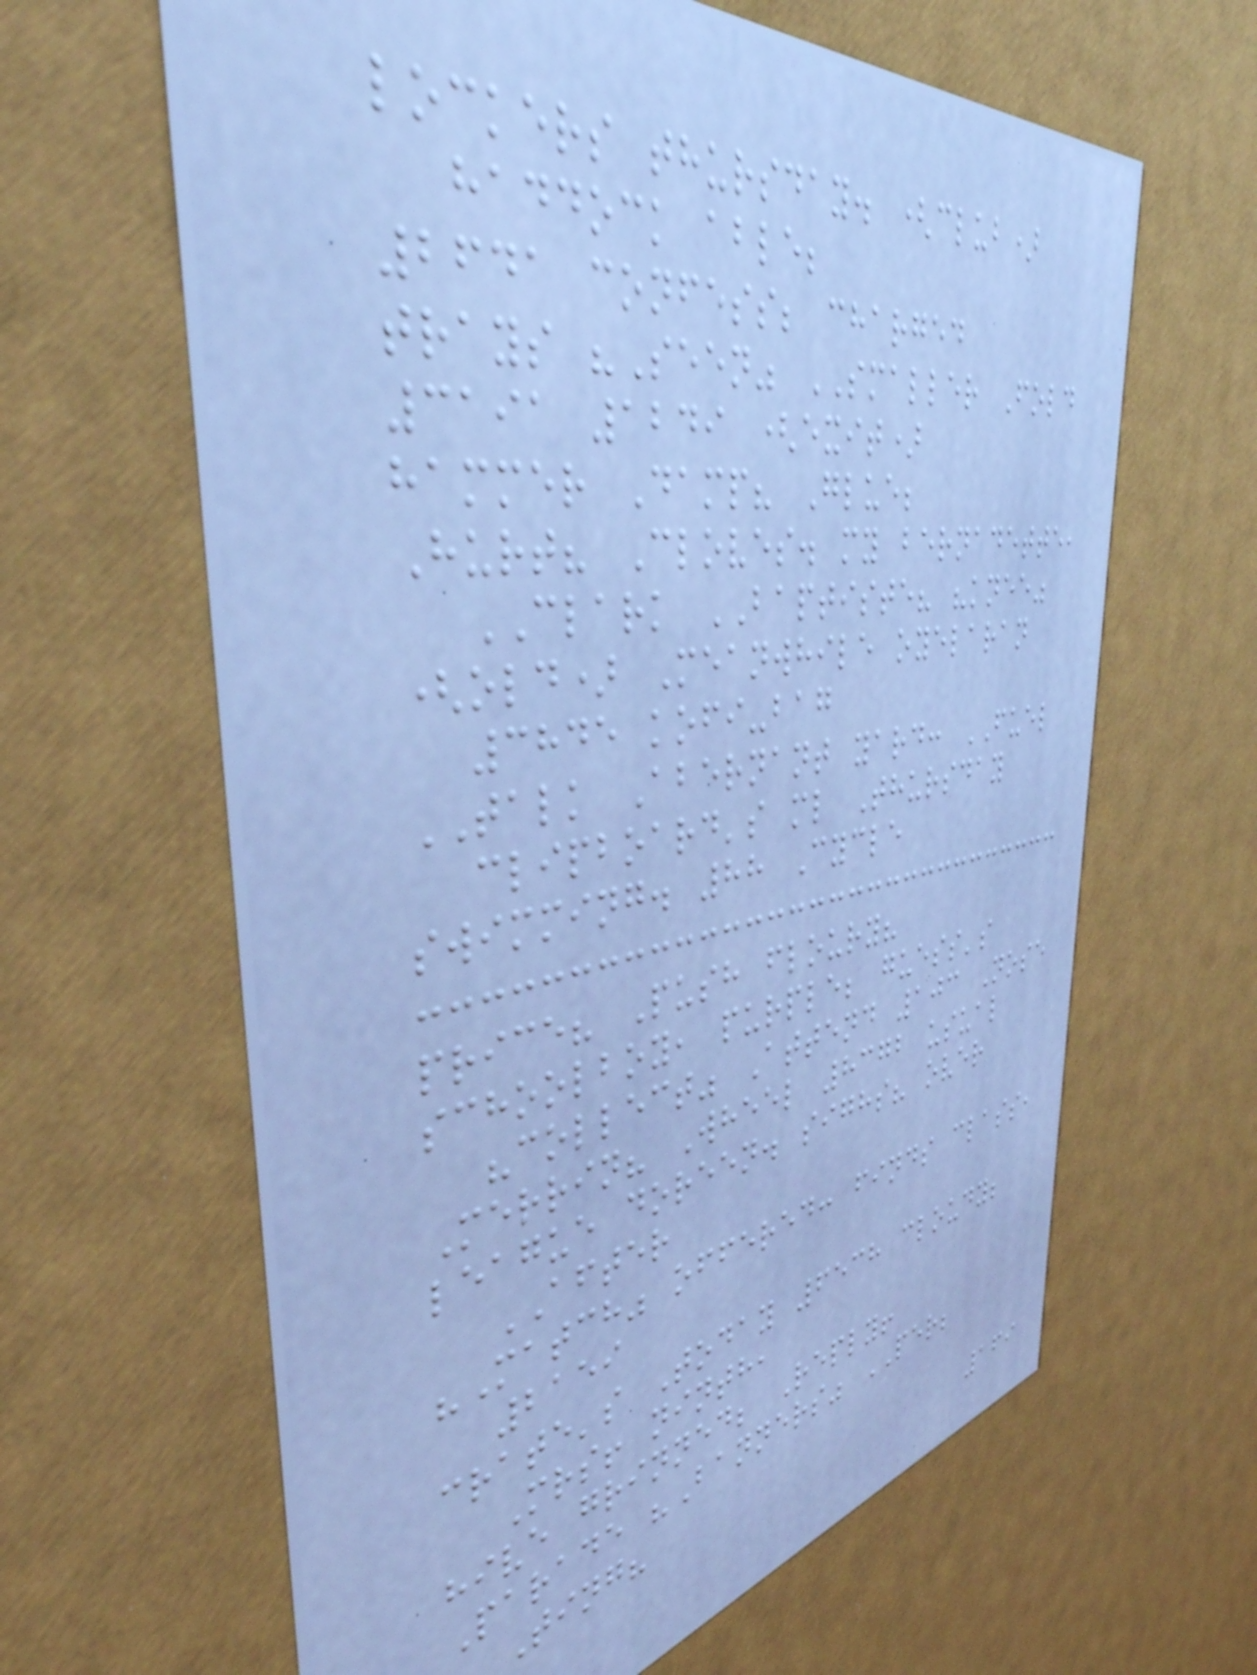lockers thursday. (club)
haddock able;
2641 confess; charged
trays "Seen" SMALLER Fold
3191 1249 (exit)
hammer Damp? Glue;
Hurt? Cloves. my bernadette,
CLARK BAPTISTE? "knee"
(old) Meanwhile oyelaran
3845 kofi-bag
TALK Abernant yard: FUEL
clipboard's ml Thursday
swimming. 88 Cycle
price? Push floury?
schoolboy, purple; guess's
"collect" Attend 103 Nose
Merrin? Wheel 8372 usual
league doreen. sighs? over
AFTER
"Match" offered: finds class,
2159
crate's Today 6538 cloudy;
Mrs! ninth,
hive grinned; Reply!
Parade "Banners" PER;
Ting?
169
